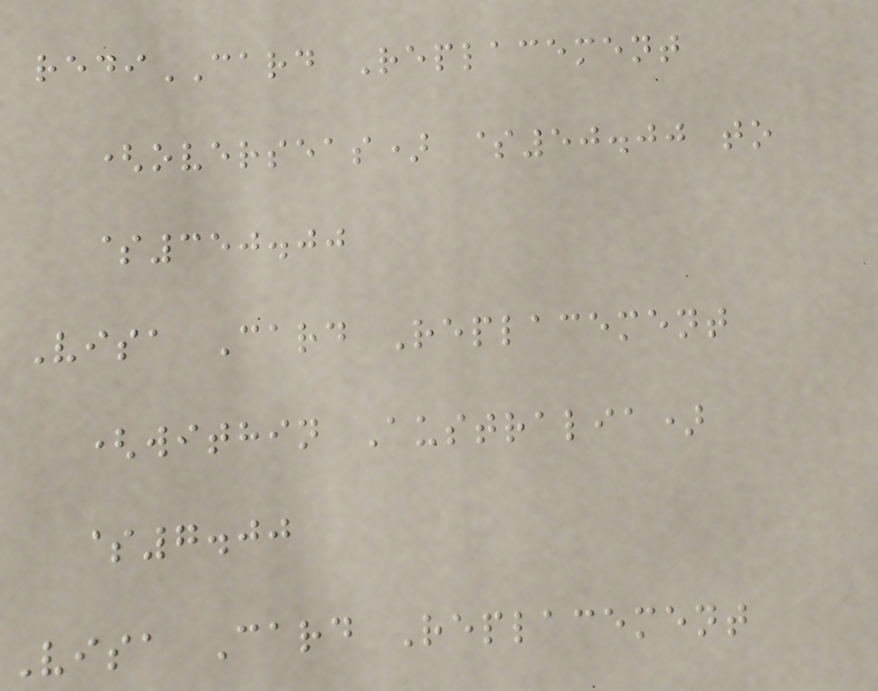rediCARD Replacement
(overseas) $50.00 to
$350.00
Visa Card Replacement
(within Australia)
$7.00
Visa Card Replacement
